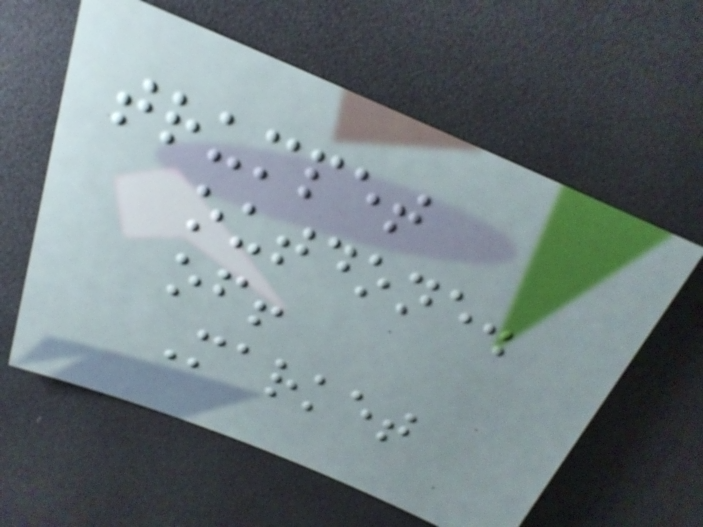trumpet
outdone.
of!
Market
